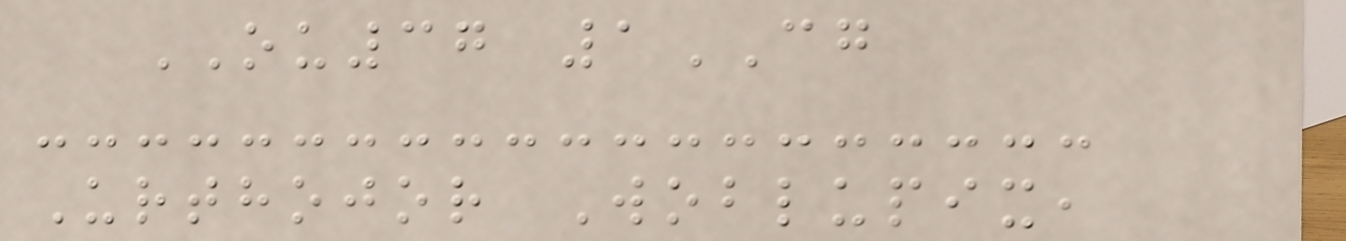OU37 1CG
Urthojor Woblupix,
